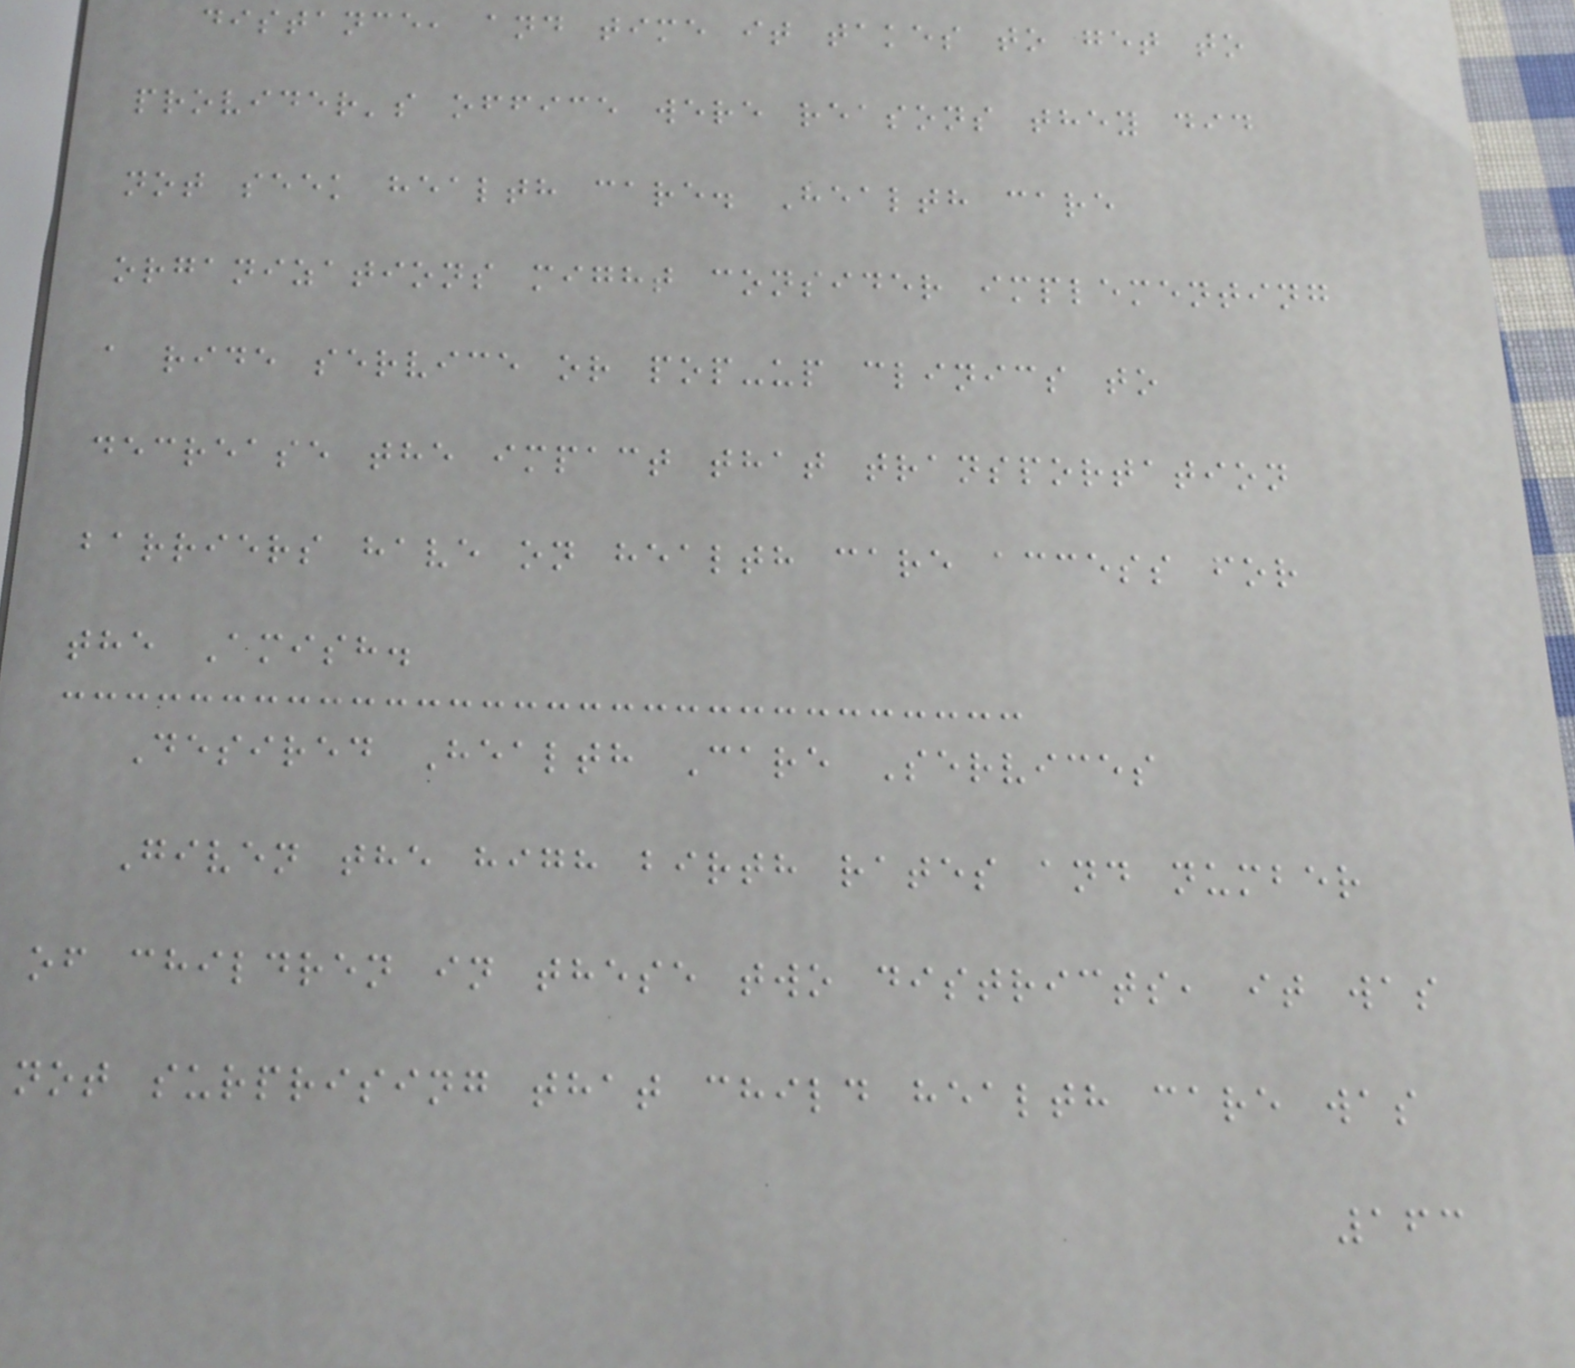distance, and time it takes to get to
provider's office were reasons they did
not seek health care. Health care
organizations might consider implementing
a ride service or pop-up clinics to
decrease the impact that transportation
barriers have on health care access for
the Amish.
Desired Health Care Services
Given the high birth rates and number
of children in these two districts, it was
not surprising that child health care was
163
